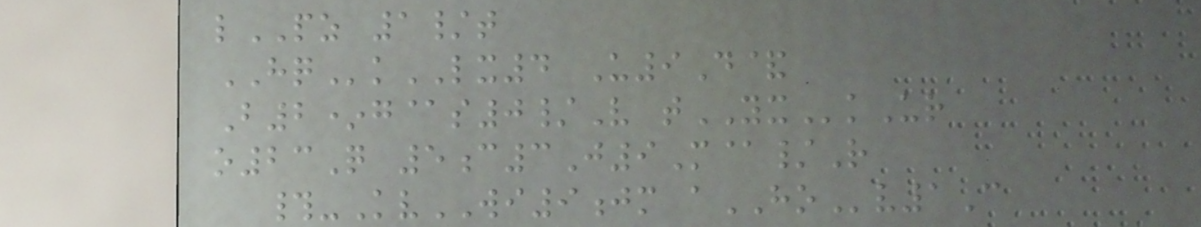lPZ 1/t
HQkLX4 U9D&
B2*g@s0/V tYXkUr
o23Q 5c3J9M@/R
#-KvWI9jm aHOv1C
